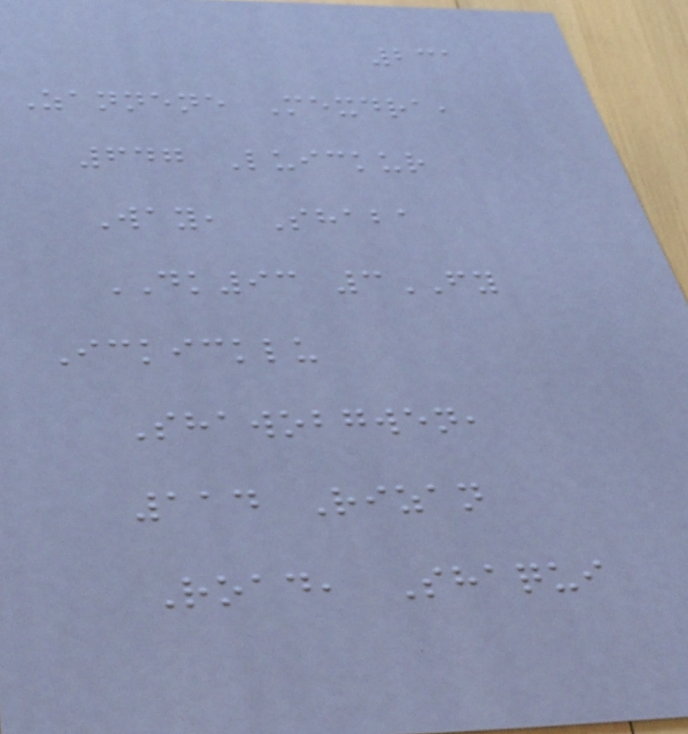231
Zannene Mexdra,
647 Luickur
Way, Shaba
DK93 3FY
Ickicklu
Shawobgwen,
114 Rizan
Road, Shaqui
